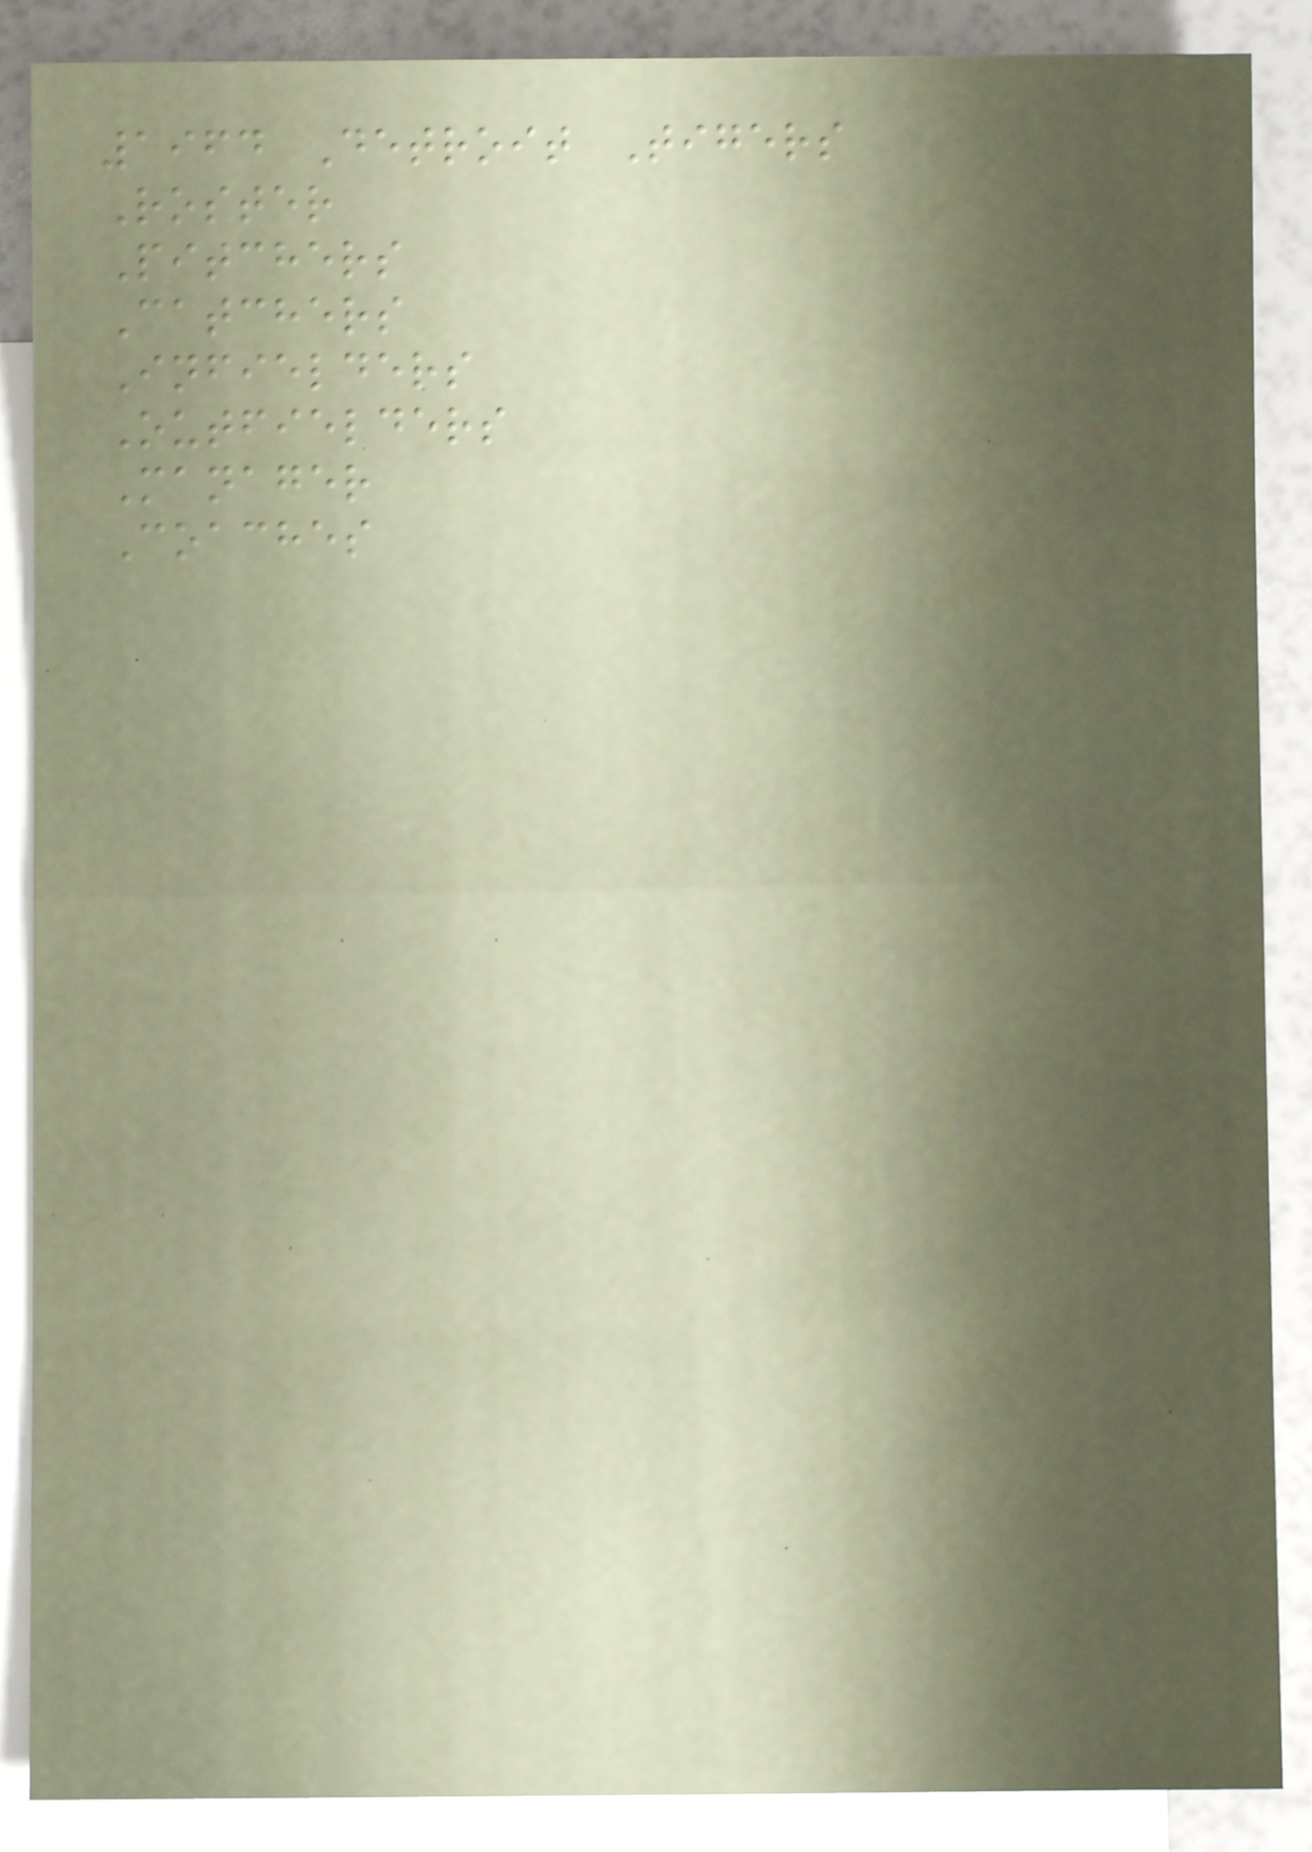1964 Detroit Tigers
Roster
Pitchers
Catchers
Infielders
Outfielders
Manager
Coaches
